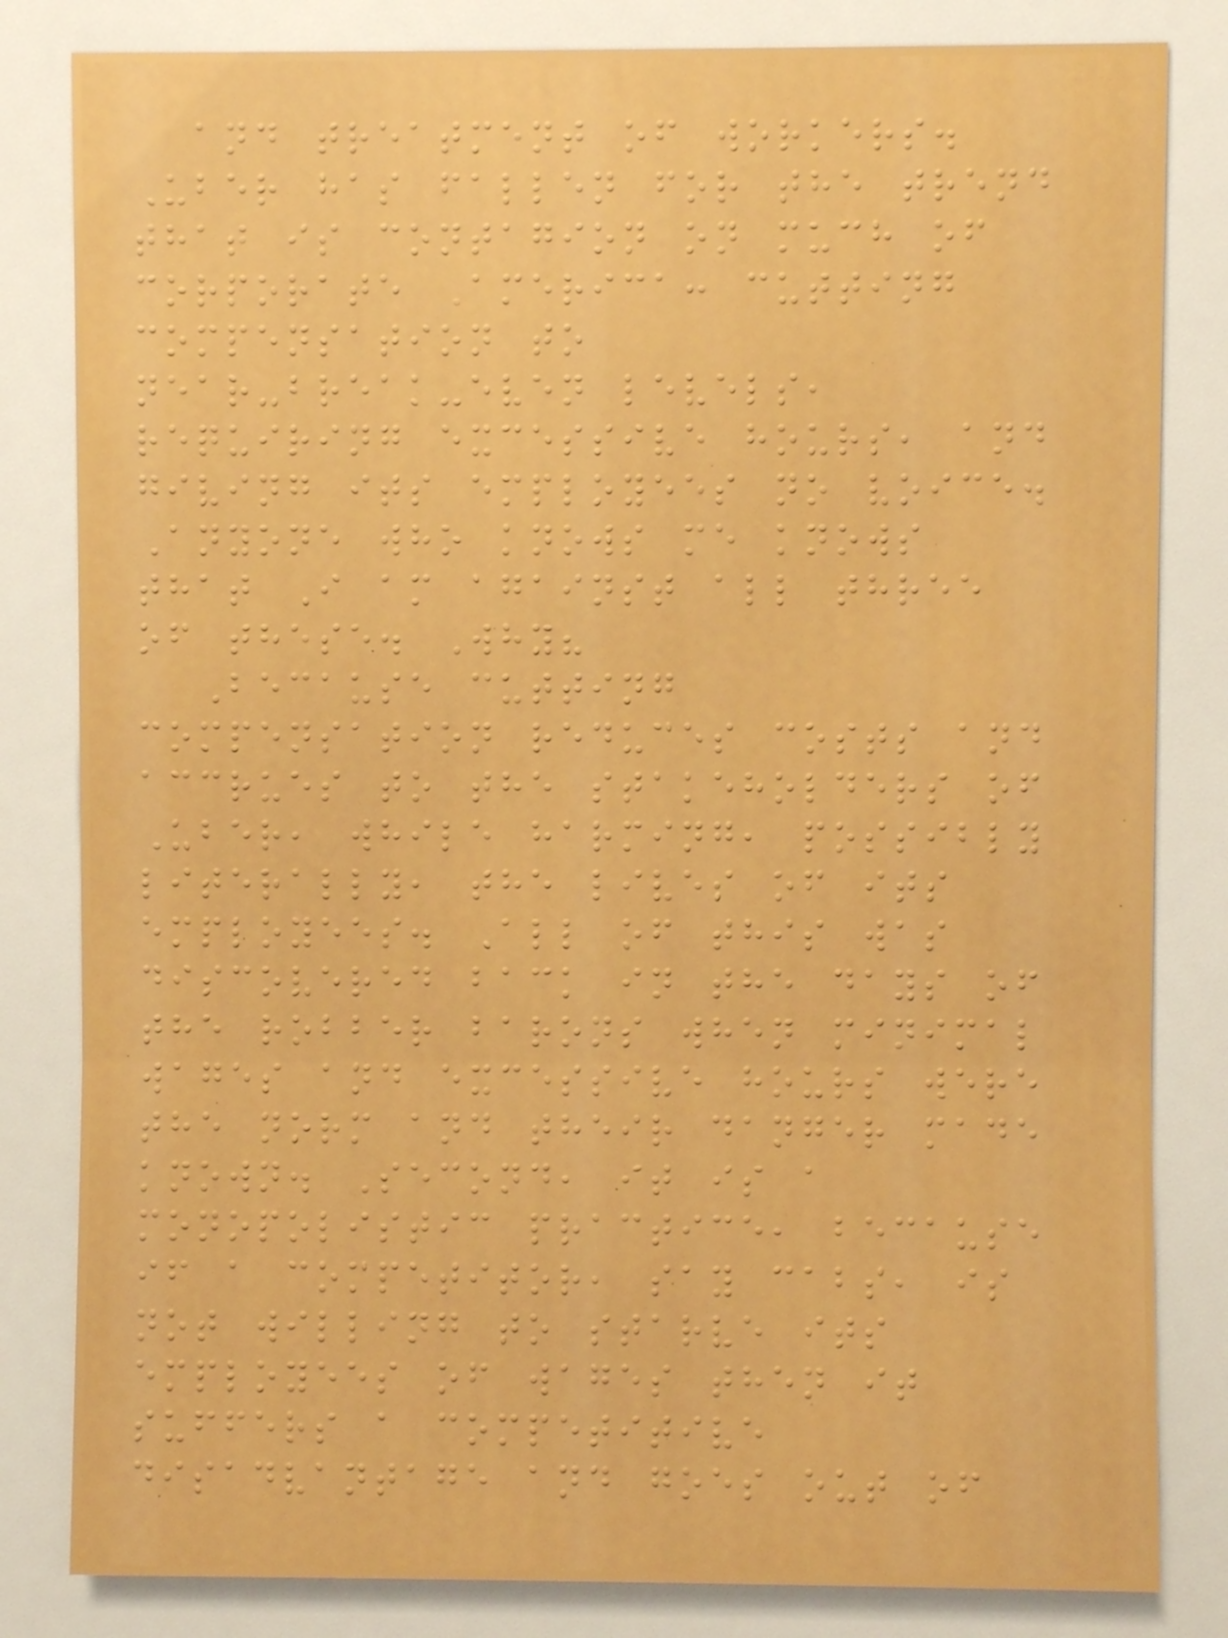and treatment of workers.
Uber has fallen for the trend
that is contagion on much of
corporate America: cutting
compensation to
near-break-even levels,
requiring excessive hours, and
giving its employees no voice.
Anyone who knows me knows
that I am against all three
of these. Why?
Because cutting
compensation reduces costs and
accrues to the stakeholders of
Uber, while harming, possibly
literally, the lives of its
employees. All of this was
discovered back in the days of
the robber barons when minimal
wages and excessive hours were
the norm and their danger made
known. Second, it is a
monopolistic practice, because
if a competitor, say cabs, is
not willing to starve its
employees of wages then it
suffers a competitive
disadvantage and goes out of
